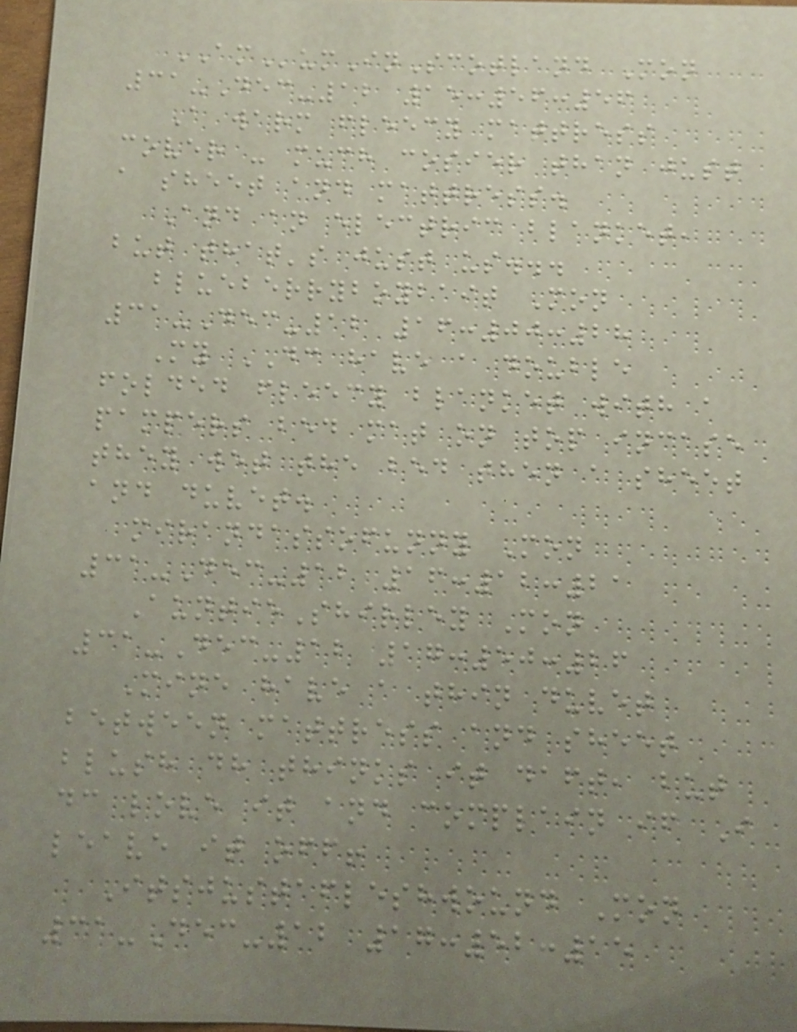AMumInScotland Mon
31-Dec-12 15:56:56
A warm fleecy mattress
cover - much cosier than just
a sheet and mattress.
And an electric blanket,
but that's just us...
blueberryboybait Mon
31-Dec-12 16:00:28
My DC have a double
folded fleecy blanket with a
pampers bed mat on top incase
they wet the bed then a sheet
and duvet.
mirandassofunny Mon
31-Dec-12 16:12:21
AuntieShirley Mon
31-Dec-12 17:50:26
Mine have a thin duvet
between mattress and sheet
blush dh thinks it daft, but
dc love it and complain if I
leave it off!
Itsjustafleshwound Mon
31-Dec-12 17:52:15
